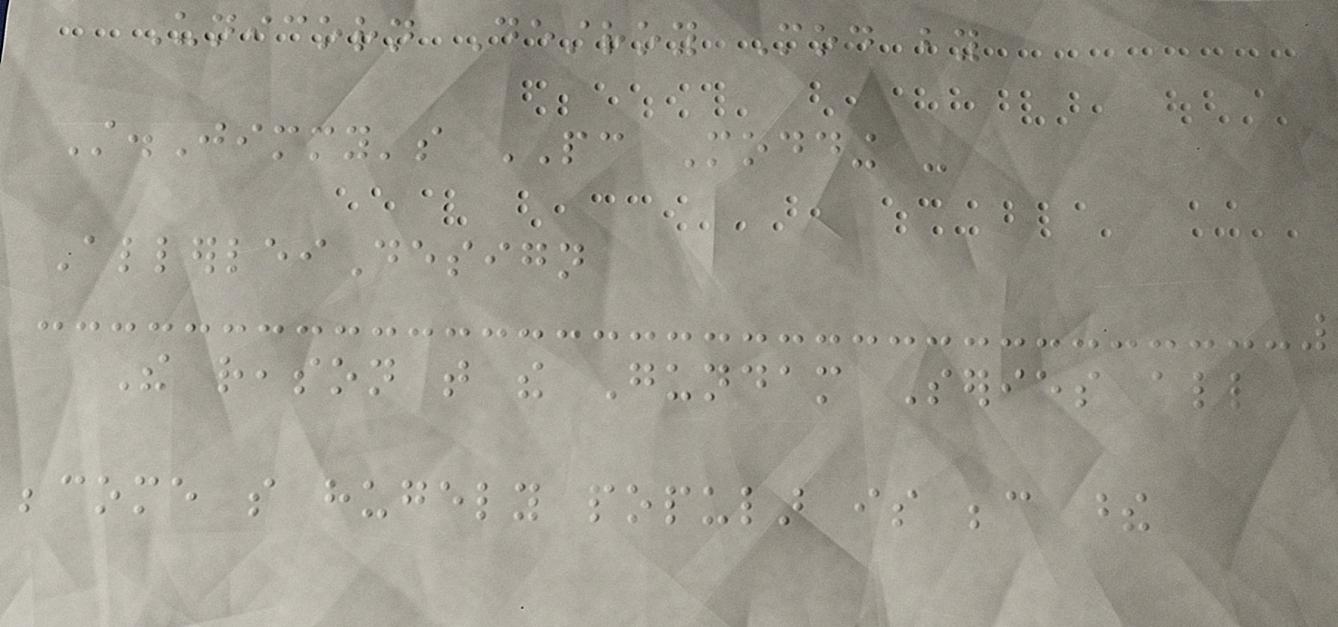Unicorn Destroy Mod by
St.Jimmy's PC Modding -
AllerleiDesign
The reason that the Gundam Series all
become so hugely popular is because these
